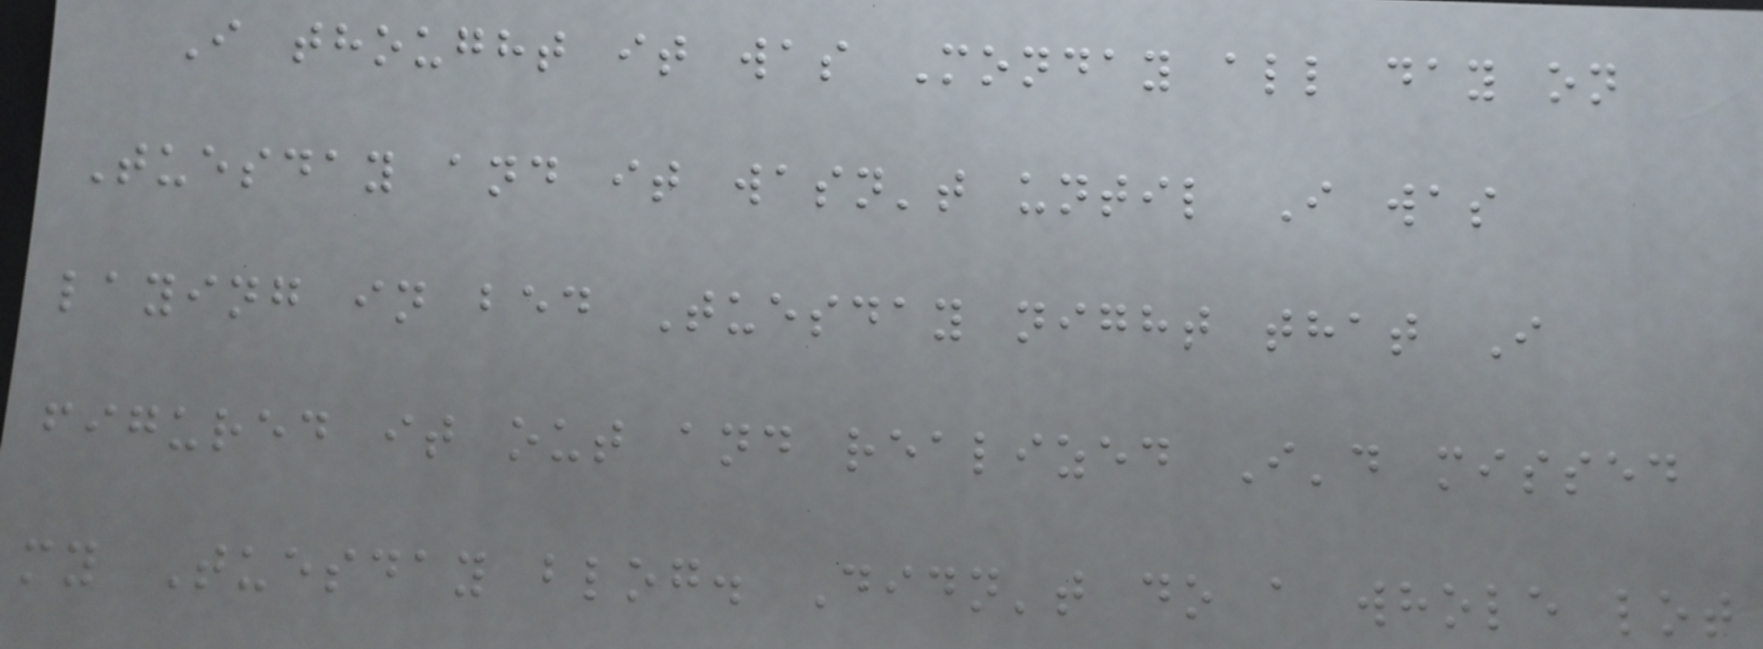I thought it was Monday all day on
Tuesday and it wasn't until I was
laying in bed Tuesday night that I
figured it out and realized I'd missed
my Tuesday blog. Didn't do a whole lot
